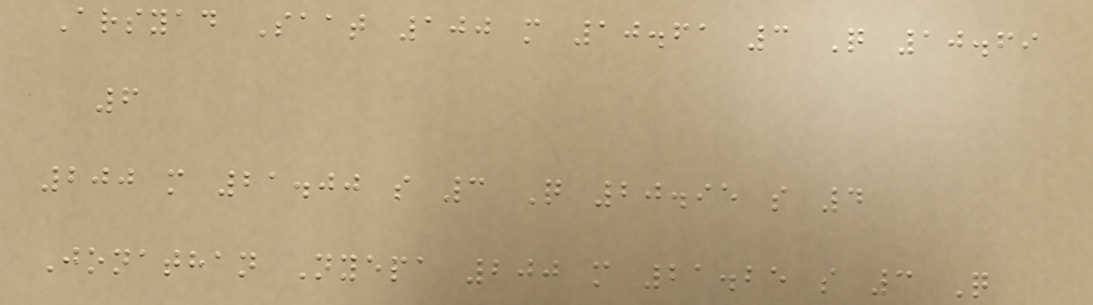Arsyad Saat 100 m 10.61 3 Q 10.69
6
200 m 21.00 s 3 Q 20.95 s 4
Jonathan Nyepa 200 m 21.25 s 3 Q
